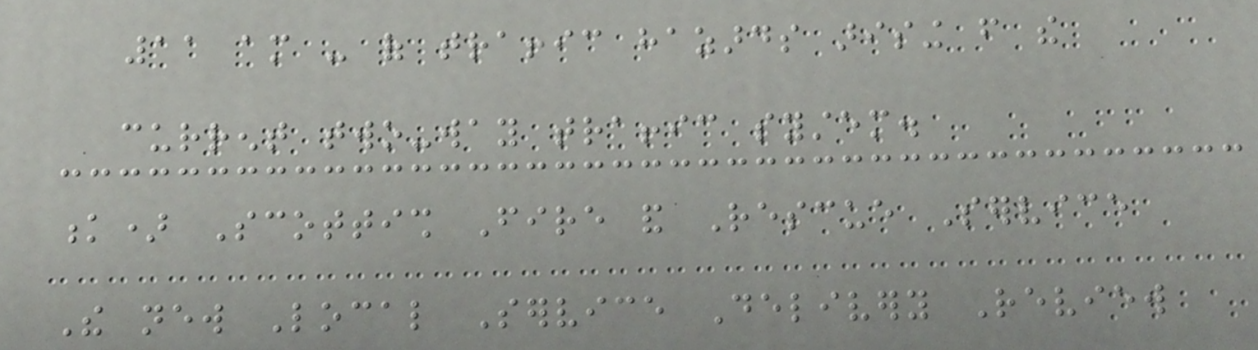11 am - of traffic hazards arising from the
current two-way traffic system.
k) Scottish Fire and Rescue Service
The new Local Service Delivery Review
